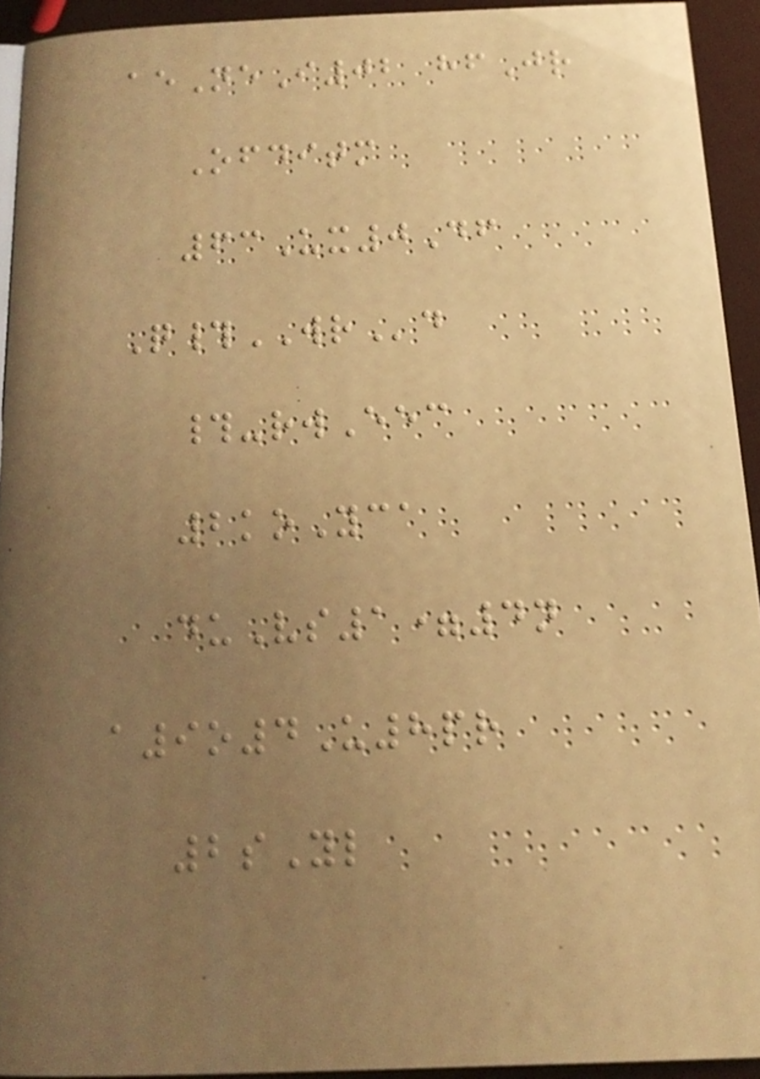aeNeI02 hfJr
Ofditm
63Ux0Df
Q#WRd
#-rwEec
2koYca
duVs1=4n
a9o4U8pr
2sYl
